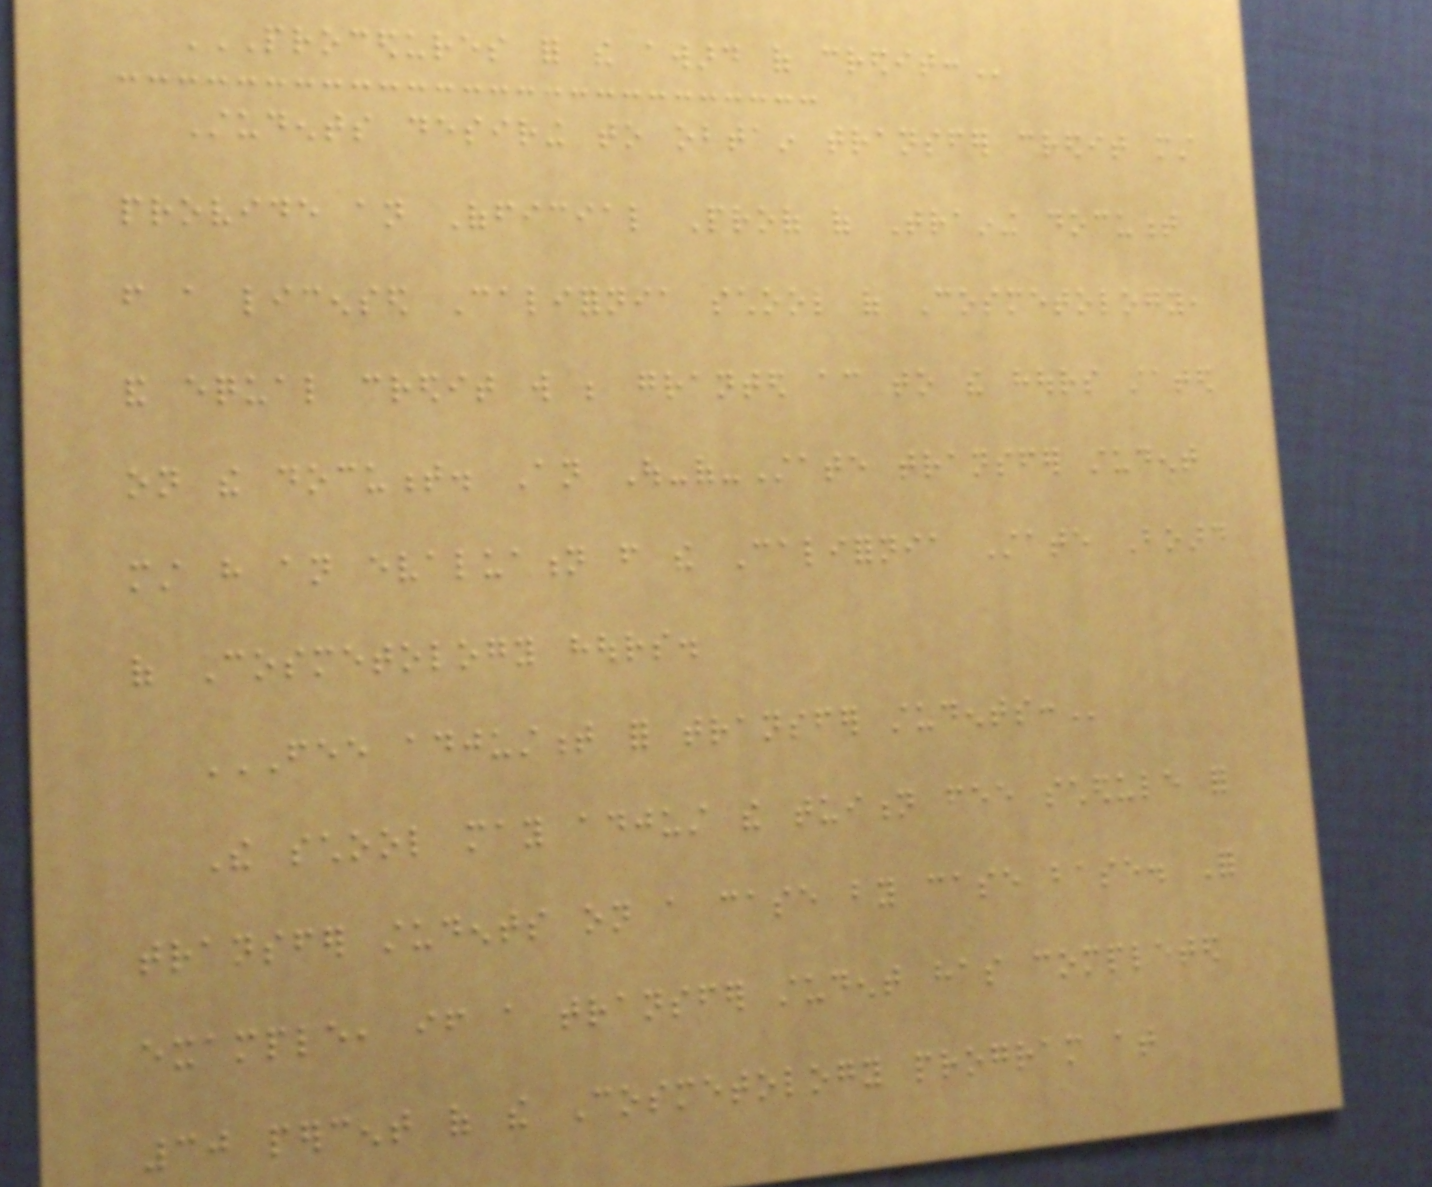PROCEDURES FOR THE AWARD OF CREDIT:
Students desiring to obtain transfer credit must
provide an Official Proof of Training document
from a licensed California school of Cosmetology,
and equal credit will be granted according to the hours stated
on the document. An Out-of-State transfer student
must have an evaluation from the California State Board
of Cosmetology hours.
FEE ADJUSTMENT FOR TRANSFER STUDENTS:
The school may adjust the tuition fee schedule for
transfer students on a case by case base. For
example, if a transfer student has completed
30 percent of the Cosmetology program at
